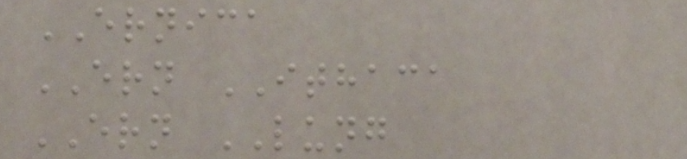ERNICA
ERN ITHACA
ERN LUNG
